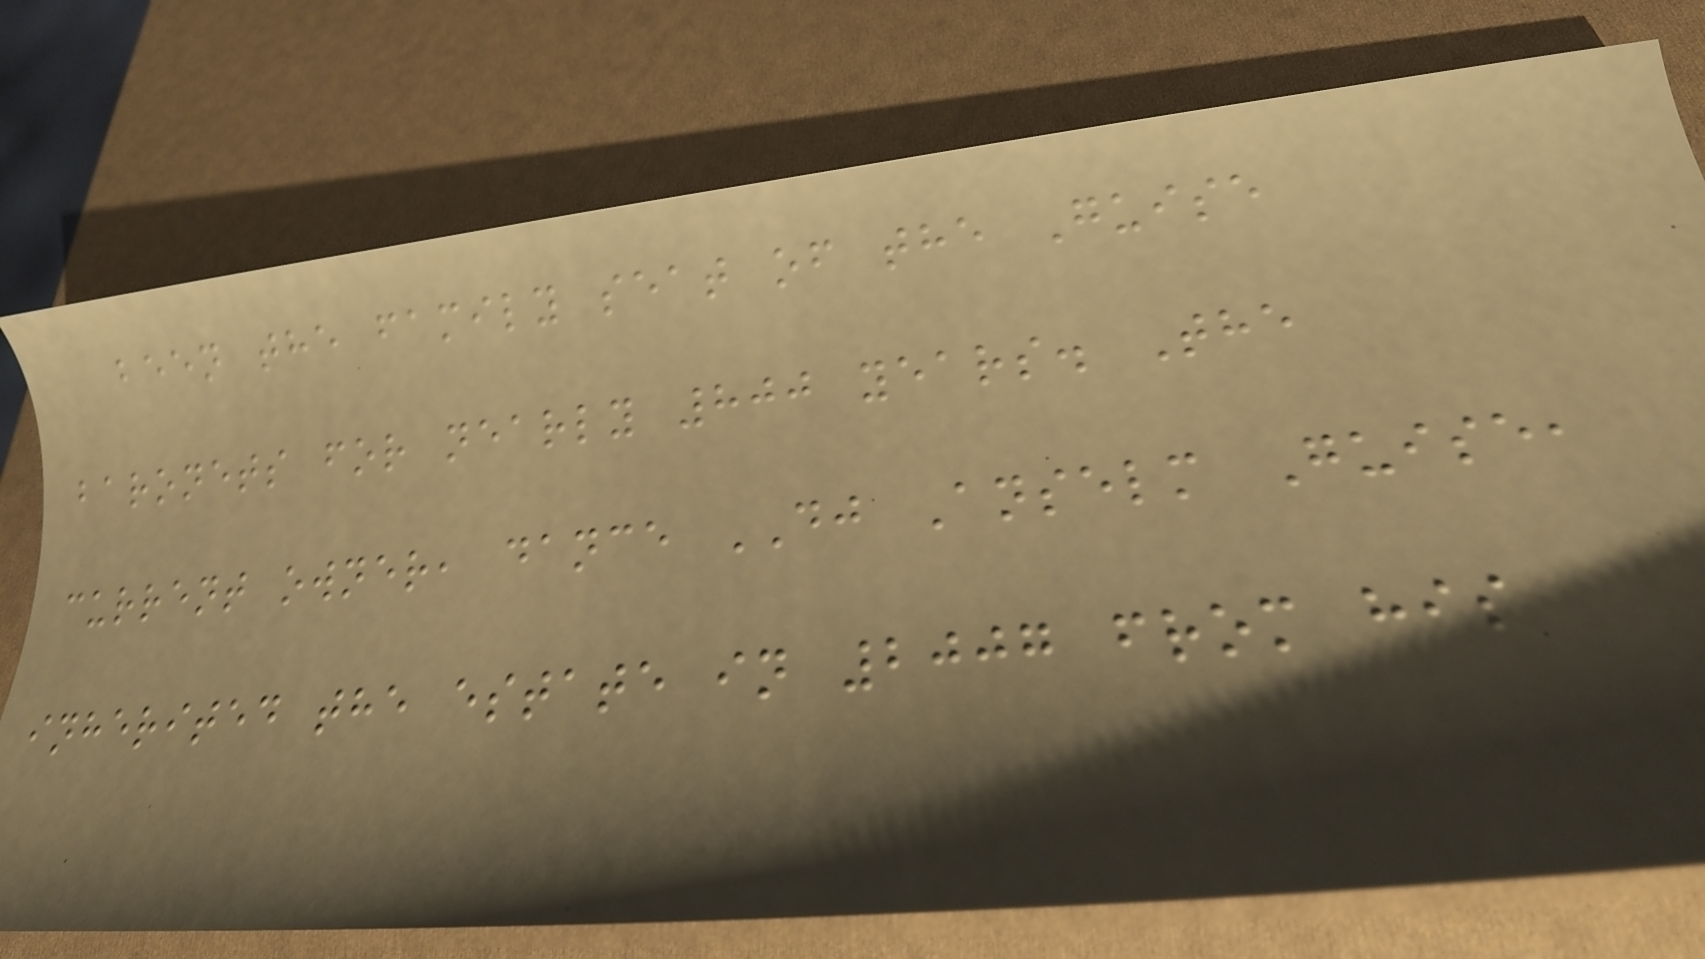been the family seat of the Guise
baronets for nearly 800 years. The
current owner, dance DJ Anselm Guise,
inherited the estate in 2007 from his
